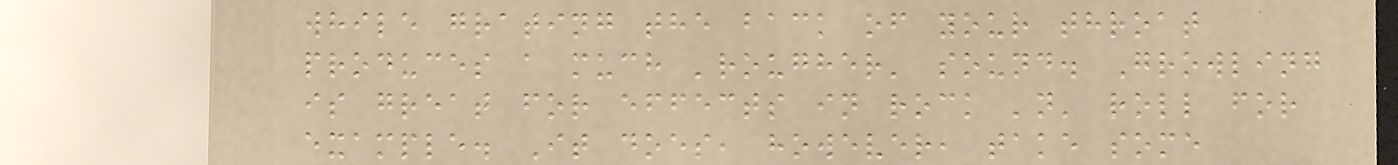while grating the back of your throat
produces a much 'rougher' sound. Growling
is great for effects in rock 'n' roll for
example. It does, however, take some
